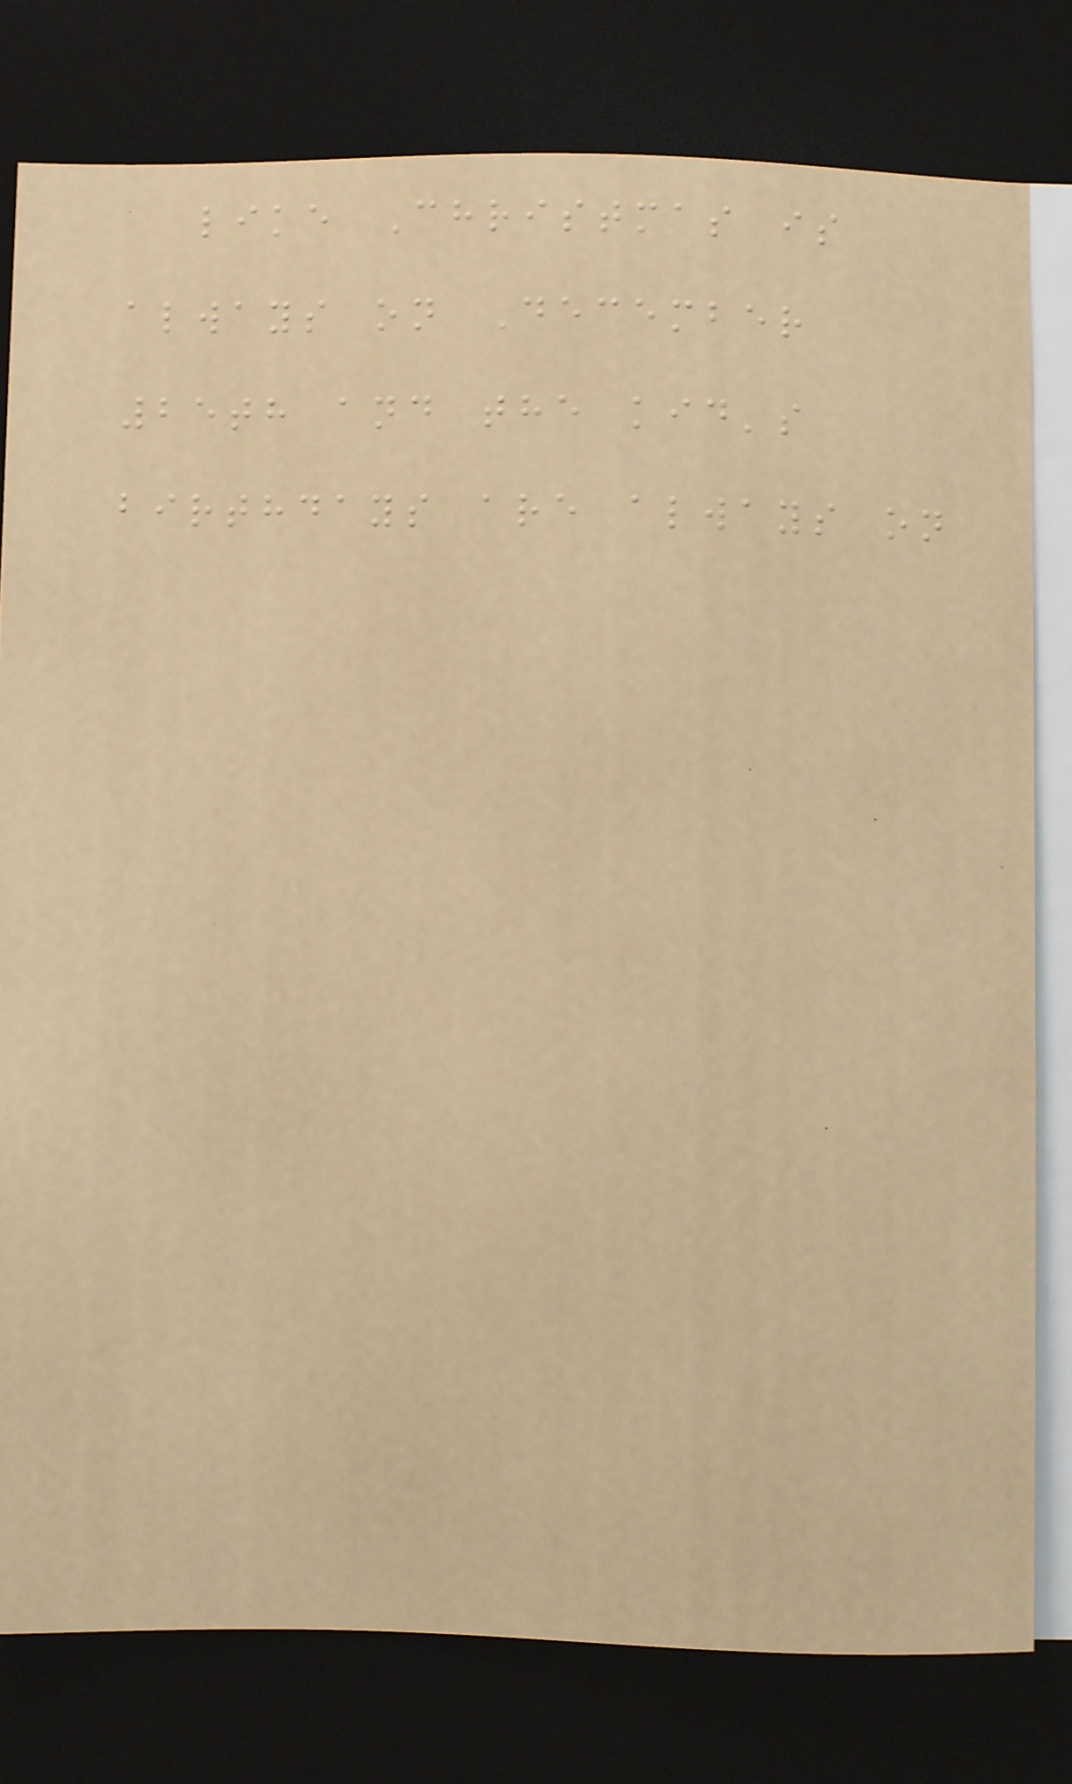like Christmas is
always on December
25th and the kid's
birthdays are always on
